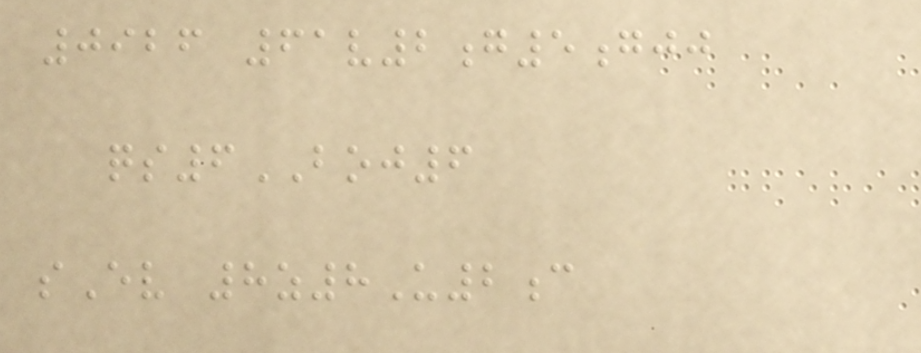0926 61v2g5gjj
qs6BOJ6
sEv 8z8U2c
